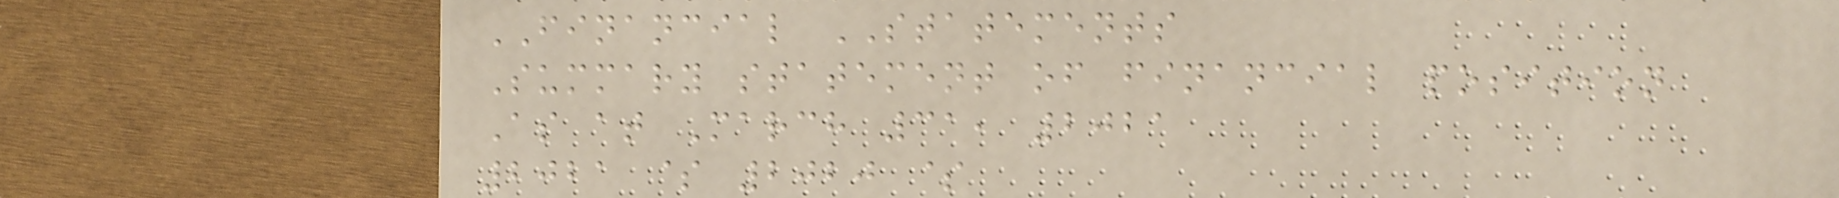FINANCIAL STATEMENTS
Summary statement of financial position
As at March 31, 2021
2021 $ 2020 $
